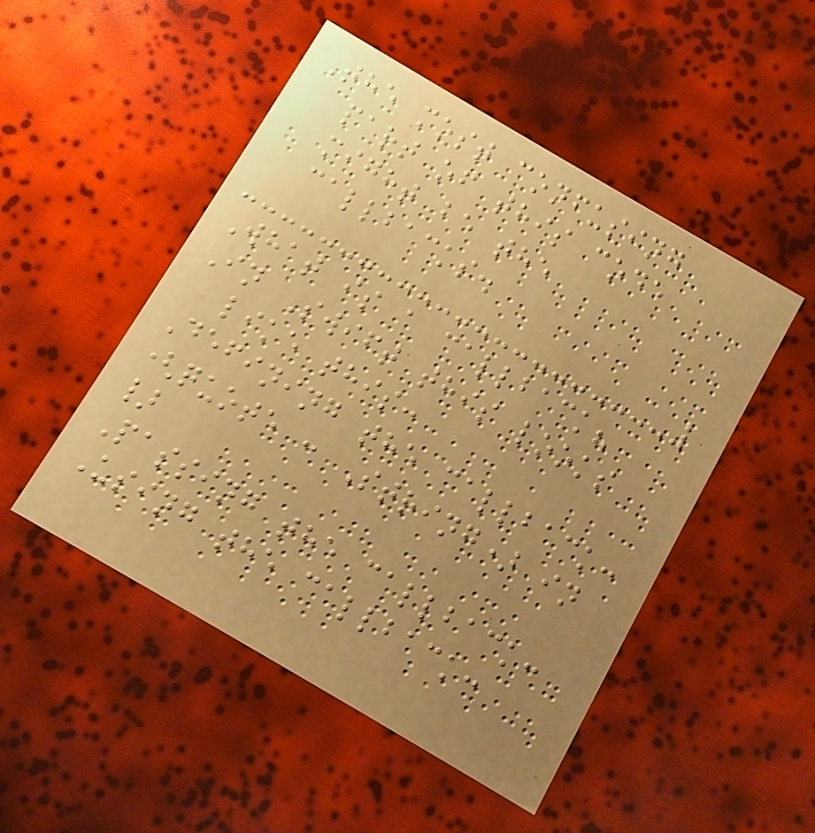The most confusing
part of this code
might be the
callbacks.
What is a callback?
In Swift this looks
like this:
Defining the callback:
(quote : String) in
}
Passing the callback:
Using the callback:
